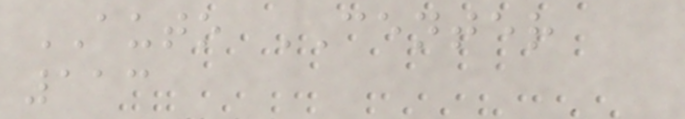AUTO CENTER
113
